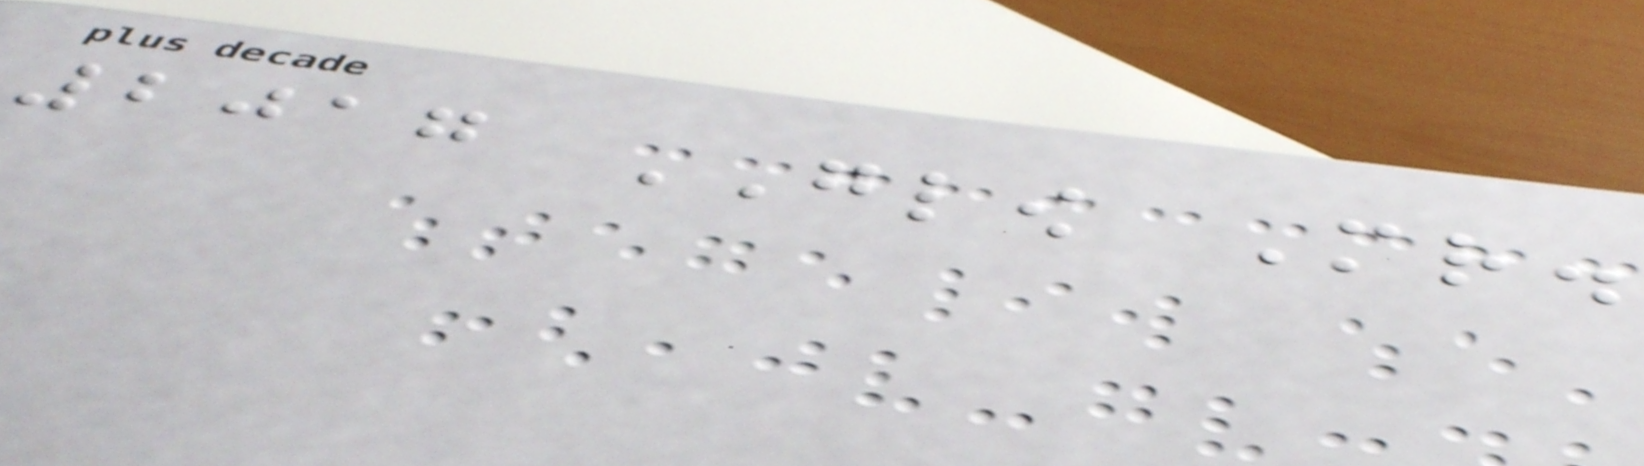2017 GLOW Mr.
